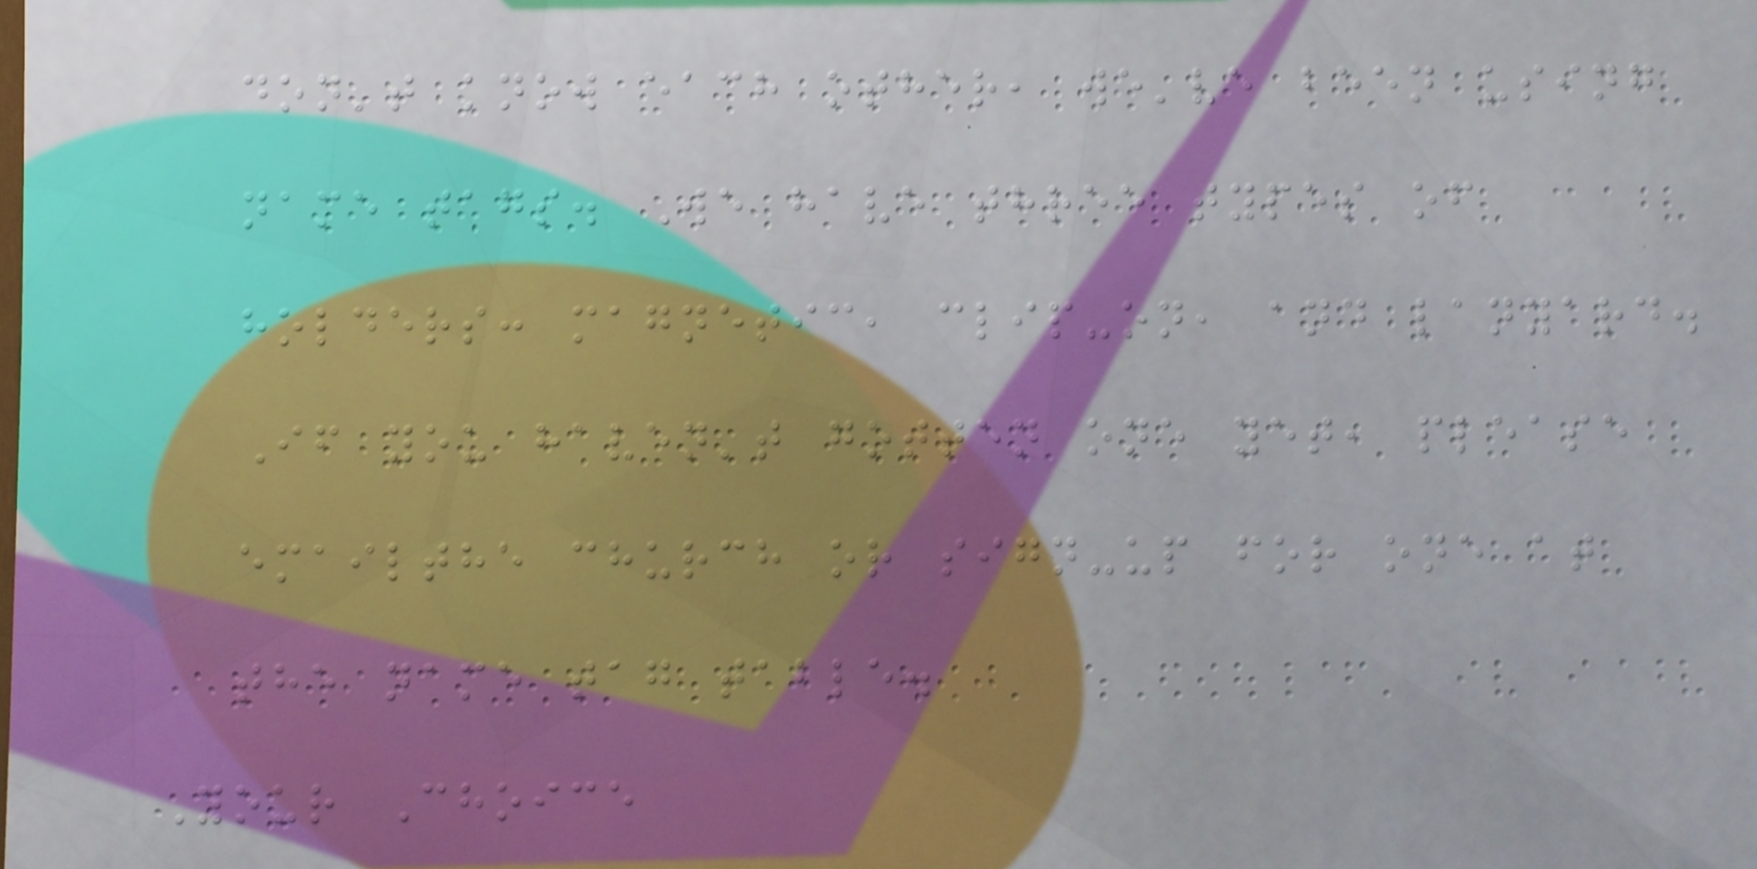don't know each other, we've been using
name tags. We have three types of
holders: magnetic, clip-on, and lanyard.
If you haven't gotten one yet, please
emailthe church or sign-up for one at
the name tag table.
Your Choice
